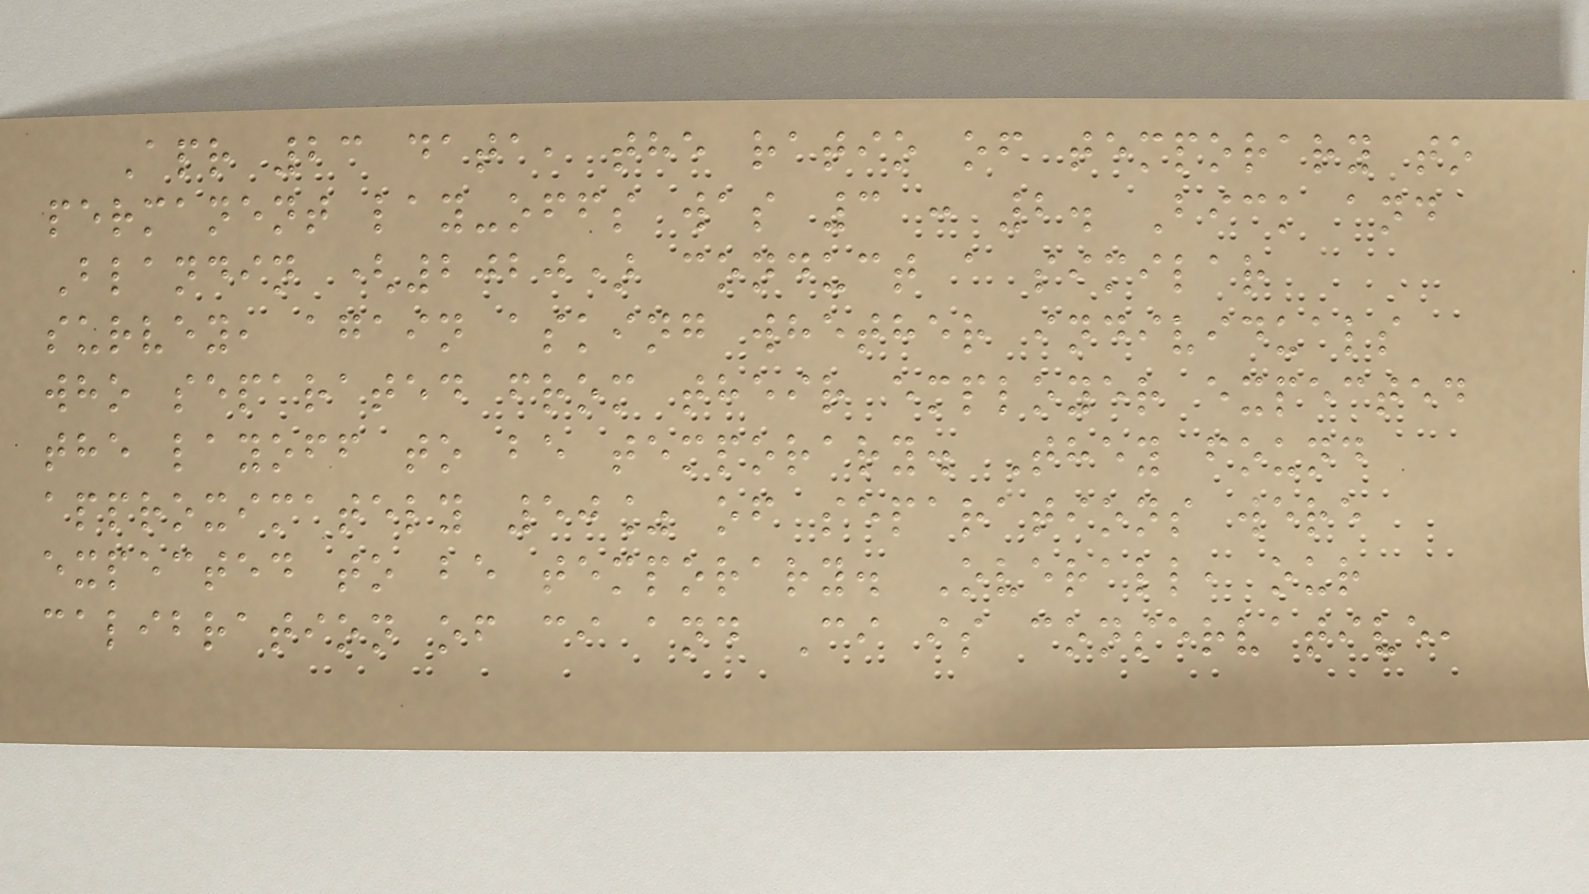Apr 23 data, the ratio of temporary to
permanent lay-offs was 3 : 2. Bick and
Blandin (2020) conduct a similar
survey, again asking whether individuals
who separated from their employer expected
the layoff to be temporary. They found
approximately 50% of separations were
expected to be temporary. Overall, our
calibration of ci and Ci is conservative,
